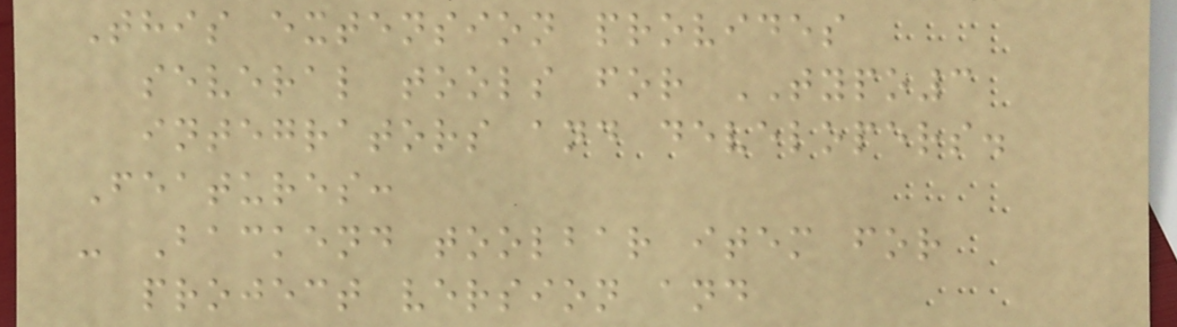This extension provides
several tools for TYPO3
integrators and developers.
Features:
- Backend toolbar item for
project version and
